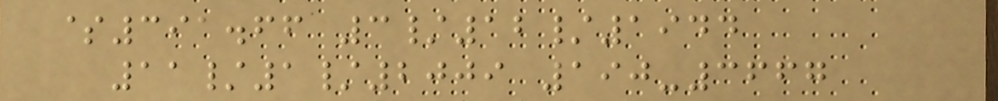$391.66 3/12/1944
11/1/2009 190-3667
